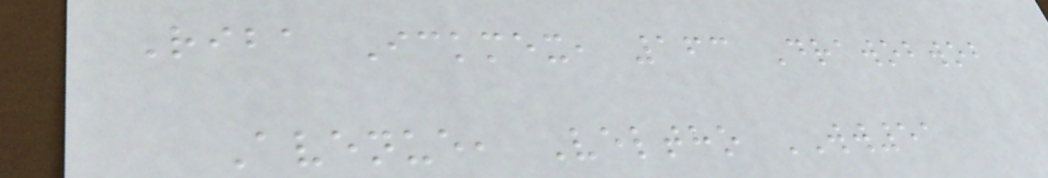Riba Ickmex, 163 Drawobwob
Avenue, Veltho WW51
